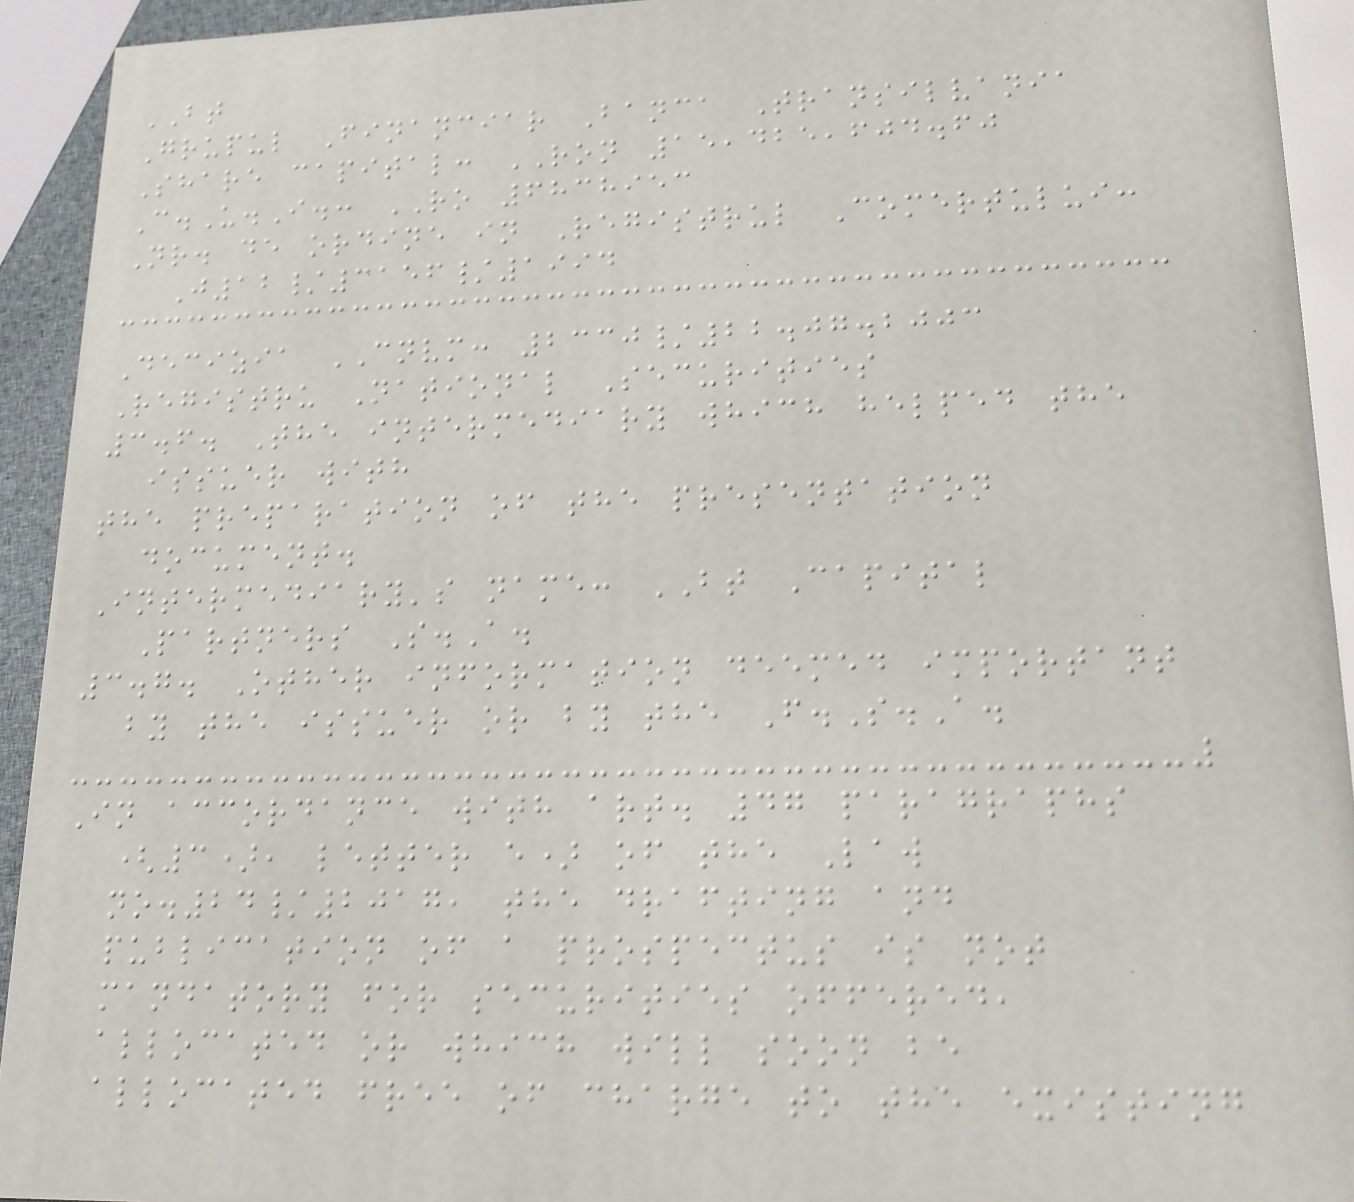BT
Grupul Financiar Banca Transilvania
Share capital: RON 15,425,604.60
C.U.I.: RO 6838953
Nr. de ordine in Registrul Comertului:
J12/3156/1994
Decizia CNVM: 2330/22.07.2003
Registru National Securities
3.6. The intermediary which helped the
issuer with
the preparation of the presentation
document.
Intermediary's name: BT Capital
Partners S.A.
3.7. Other information deemed important
by the issuer or by the F.S.A.
In accordance with art. 47 paragraphs
(3), letter e) of the Law
no.24/2017, the drafting and
publication of a prospectus is not
mandatory for securities offered,
allocated or which will soon be
allocated free of charge to the existing
